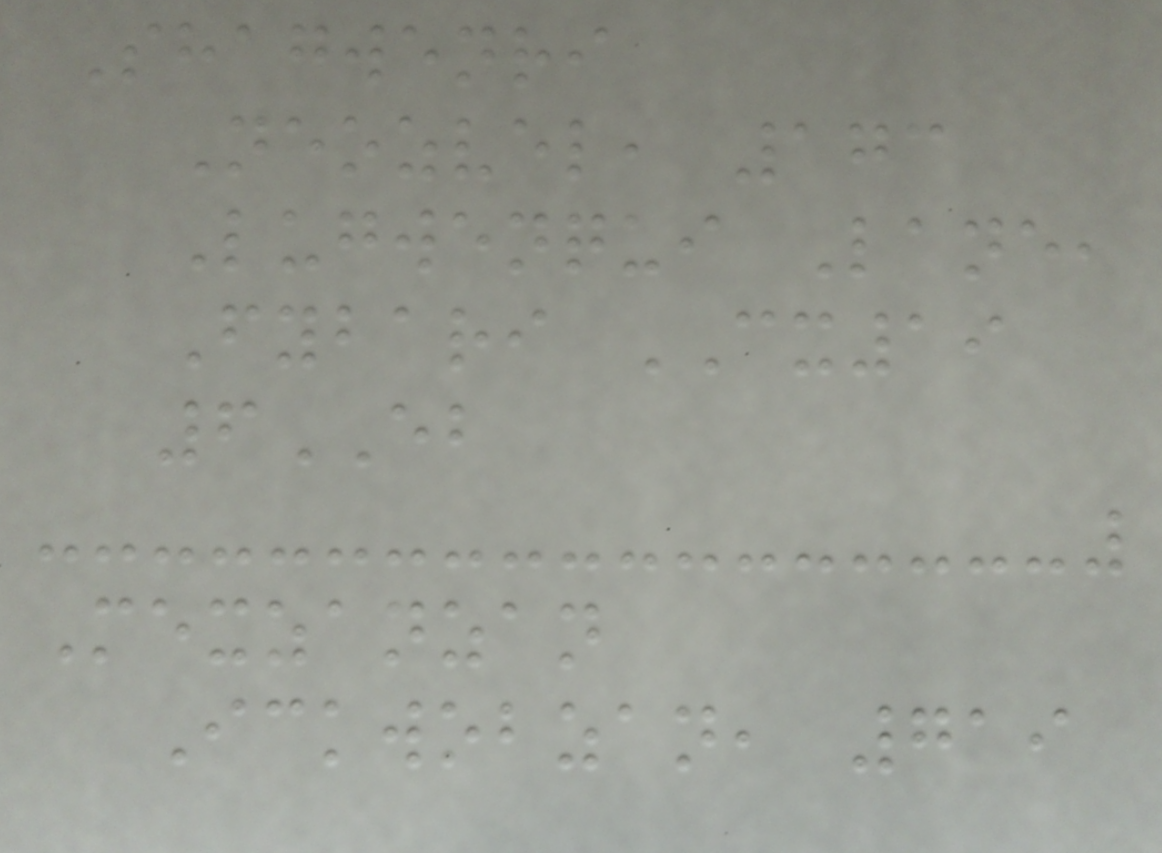Shagwenri
Neozvel, 173
Lugwenqui Lane,
Fybari CX19
6EB
Mexzanzan
Ickwobzan, 719
